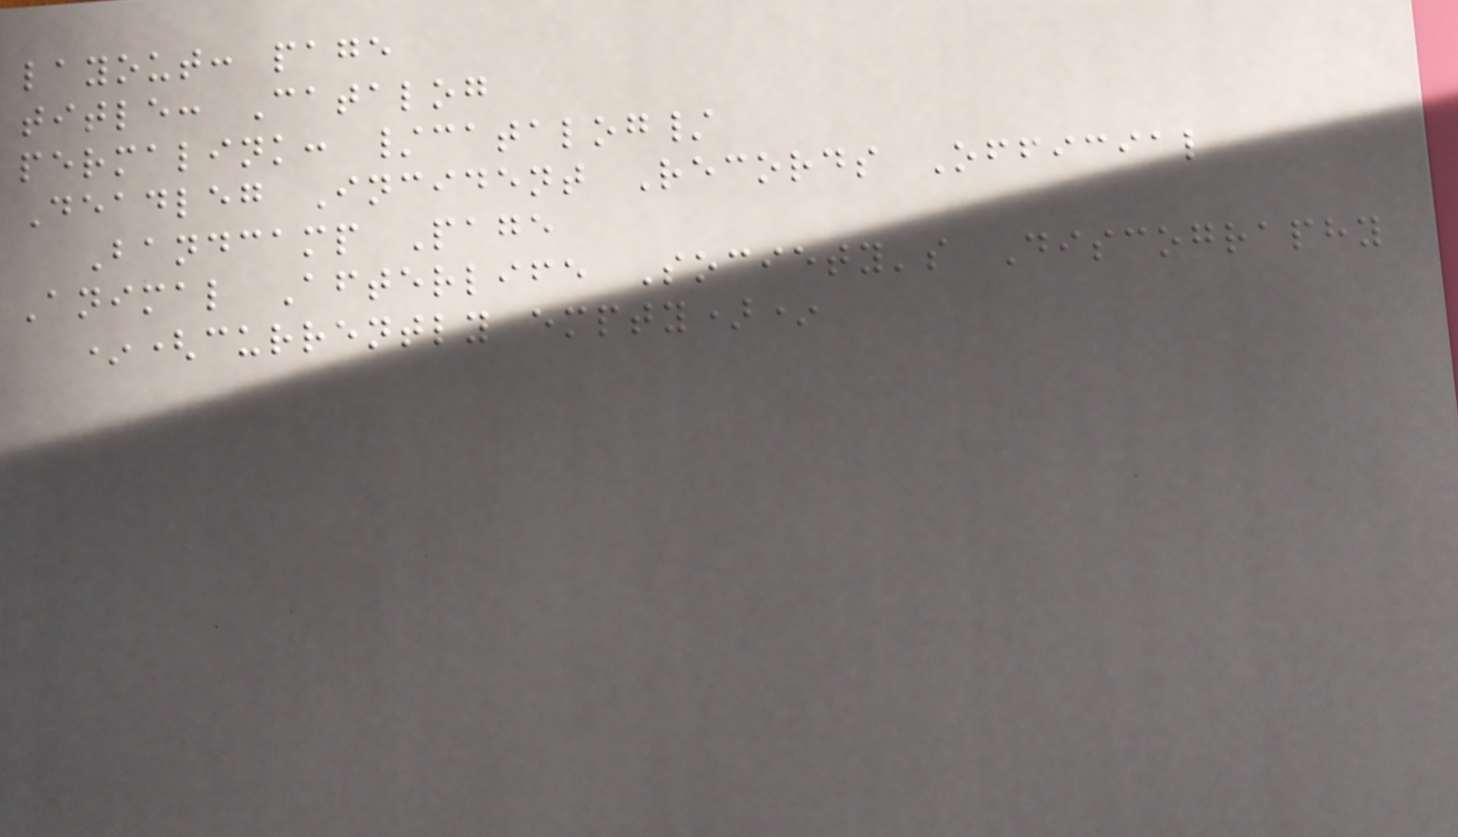layout: page
title: Catalog
permalink: /catalog/
Deadleg Incident Records Official
Bandcamp Page
Animal Afterlife Society's Discography
*(currently empty)*
